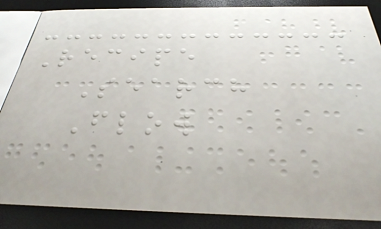Recipe
Search
Flow
